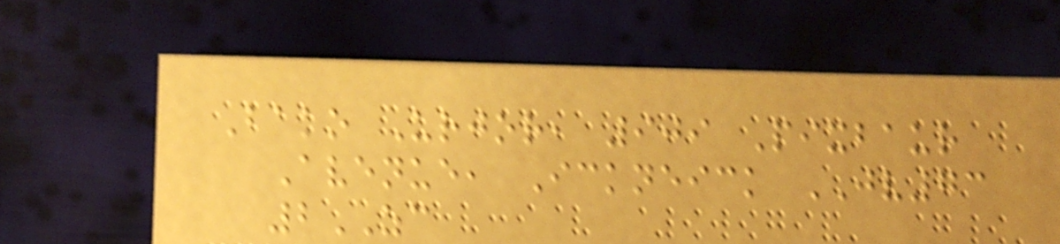Bako Urjor, 909 Pixbaur
Avenue, Ickneick JV73
2ZC
